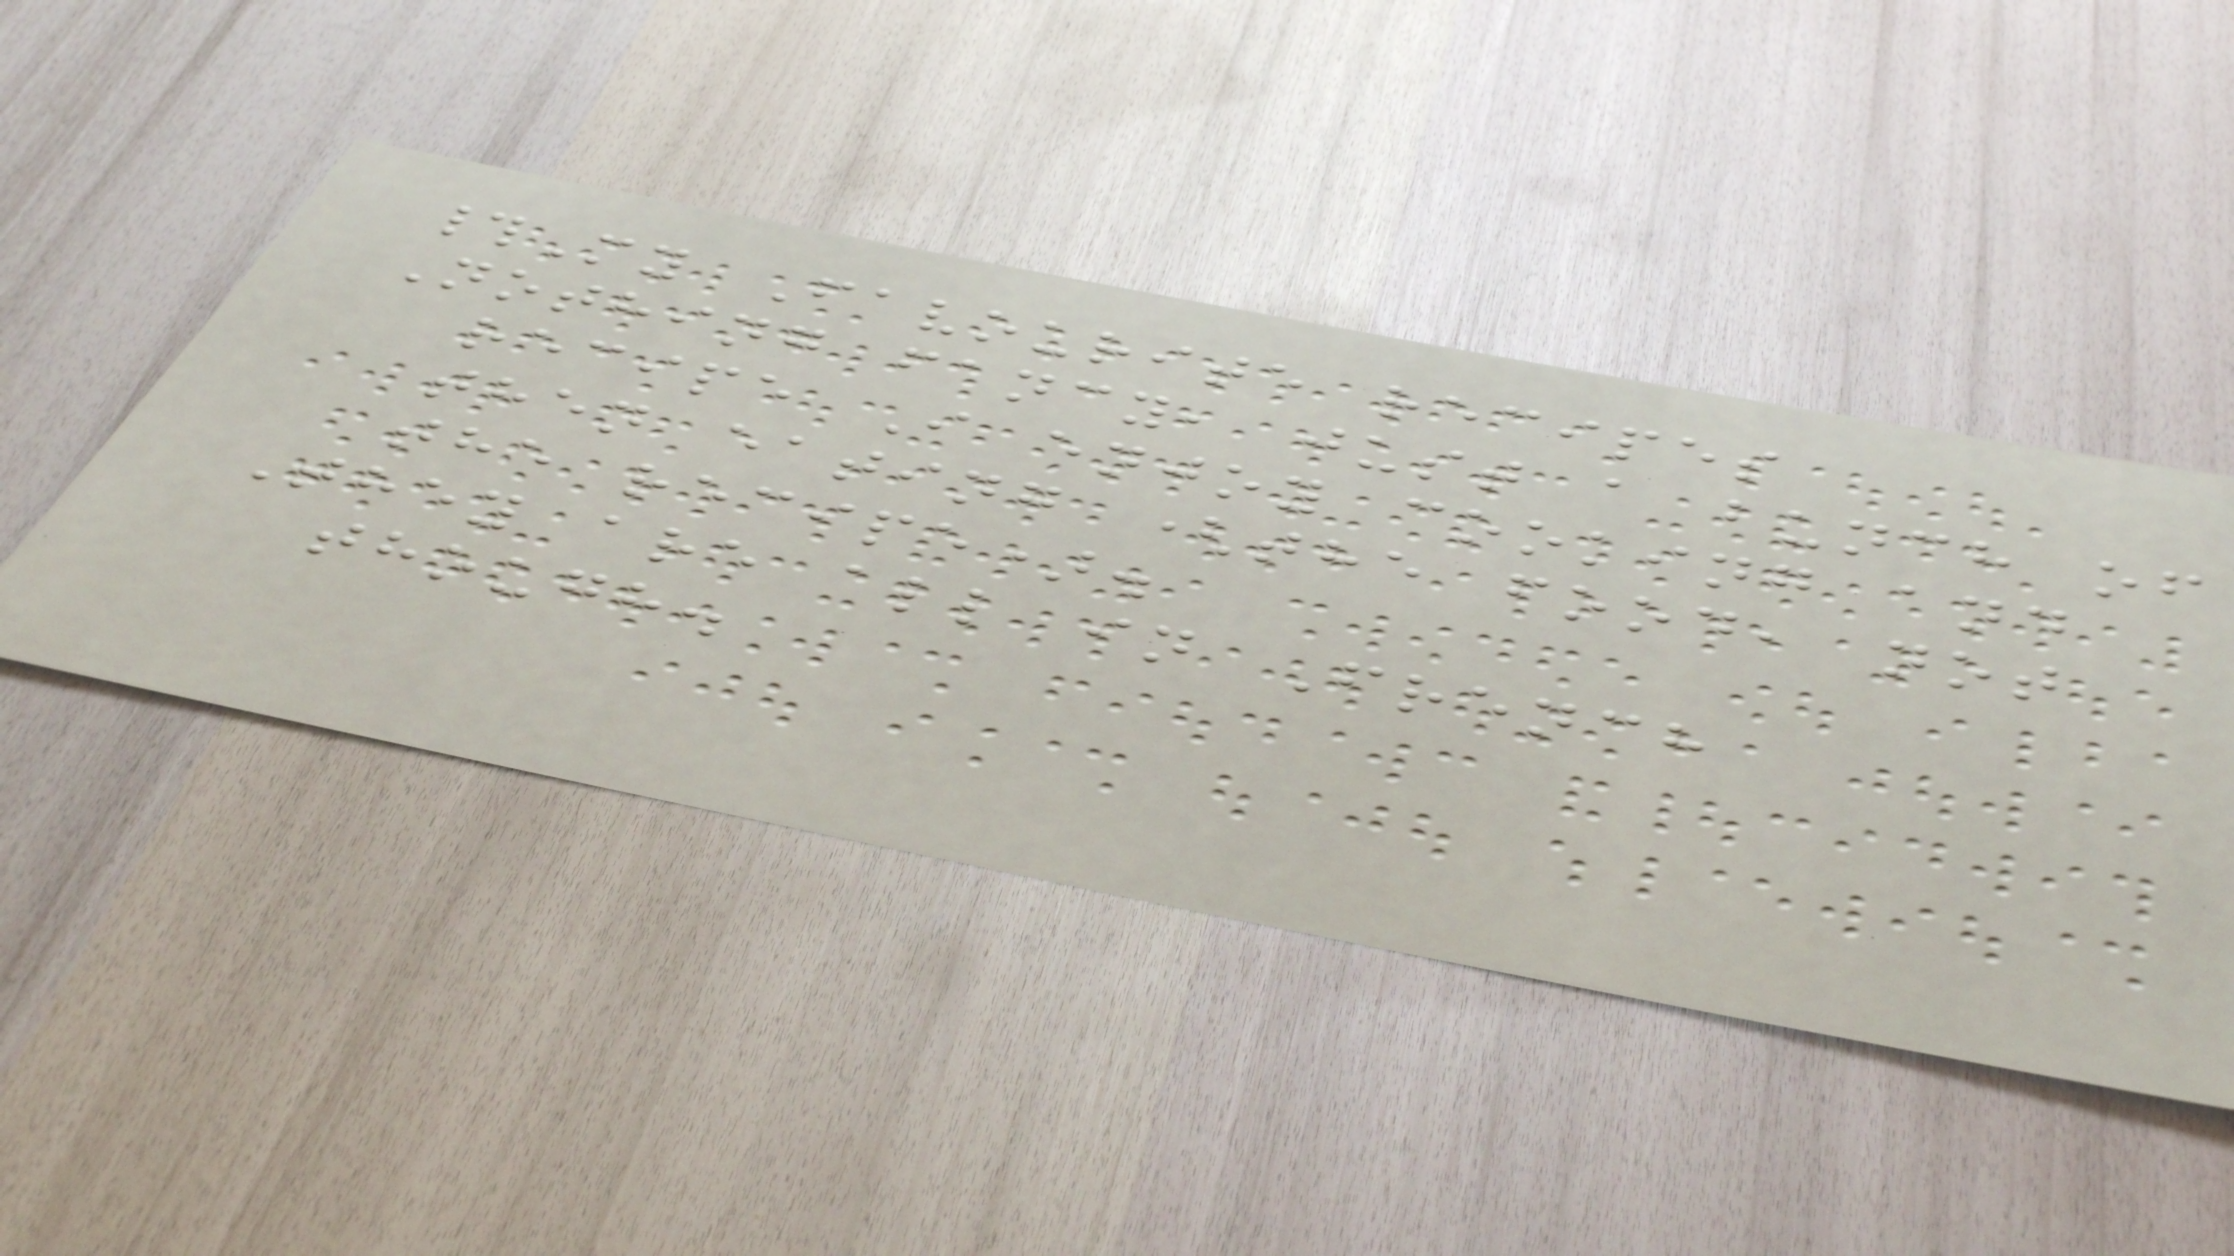#My Favourite recipes
Nothing fancy, just a bunch of
recipe I enjoy cooking and
then eating (the food, not
the recipe).
They are all in French
though.
